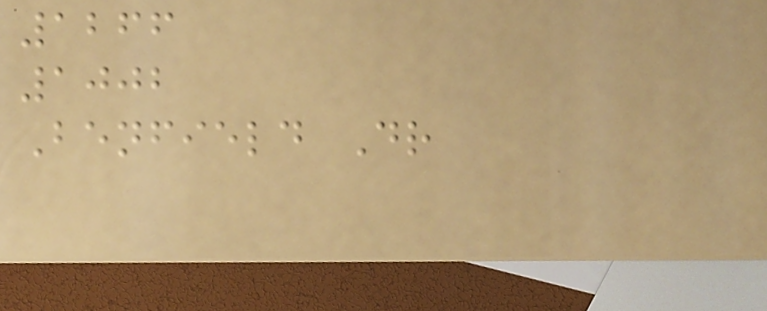1266
1002
Benfield Dr
